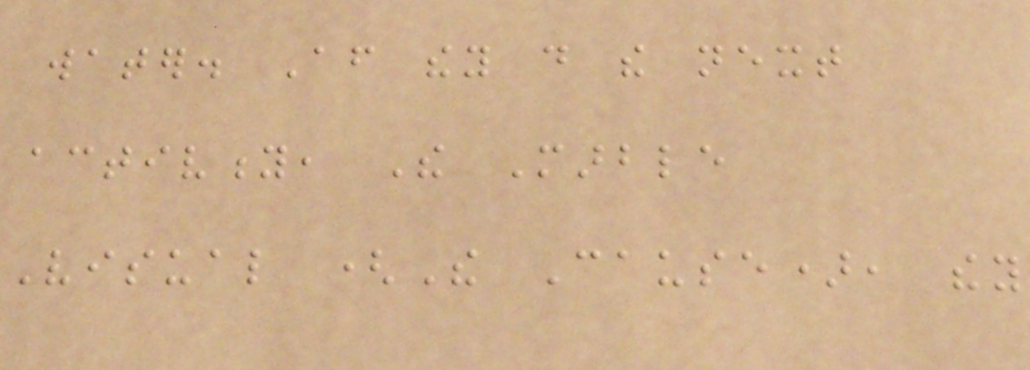water. After they do the next
activity, The Marble
Visual (The Cause), they
